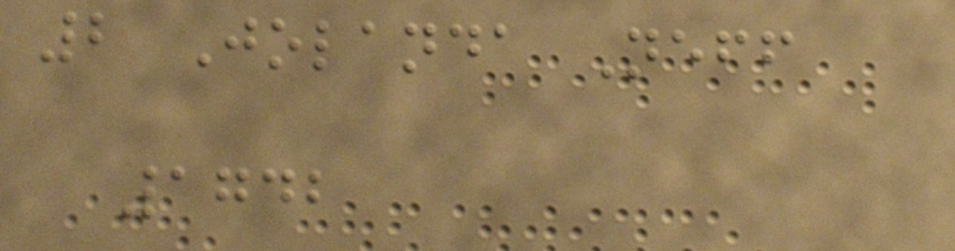2 Jolanda Neff
1742
